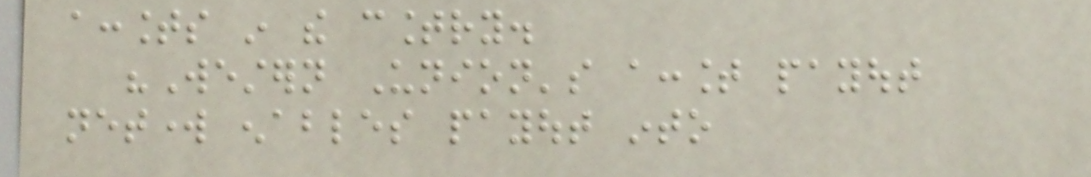accounts in the country.
"Western Union's account payout
network enables payout into
